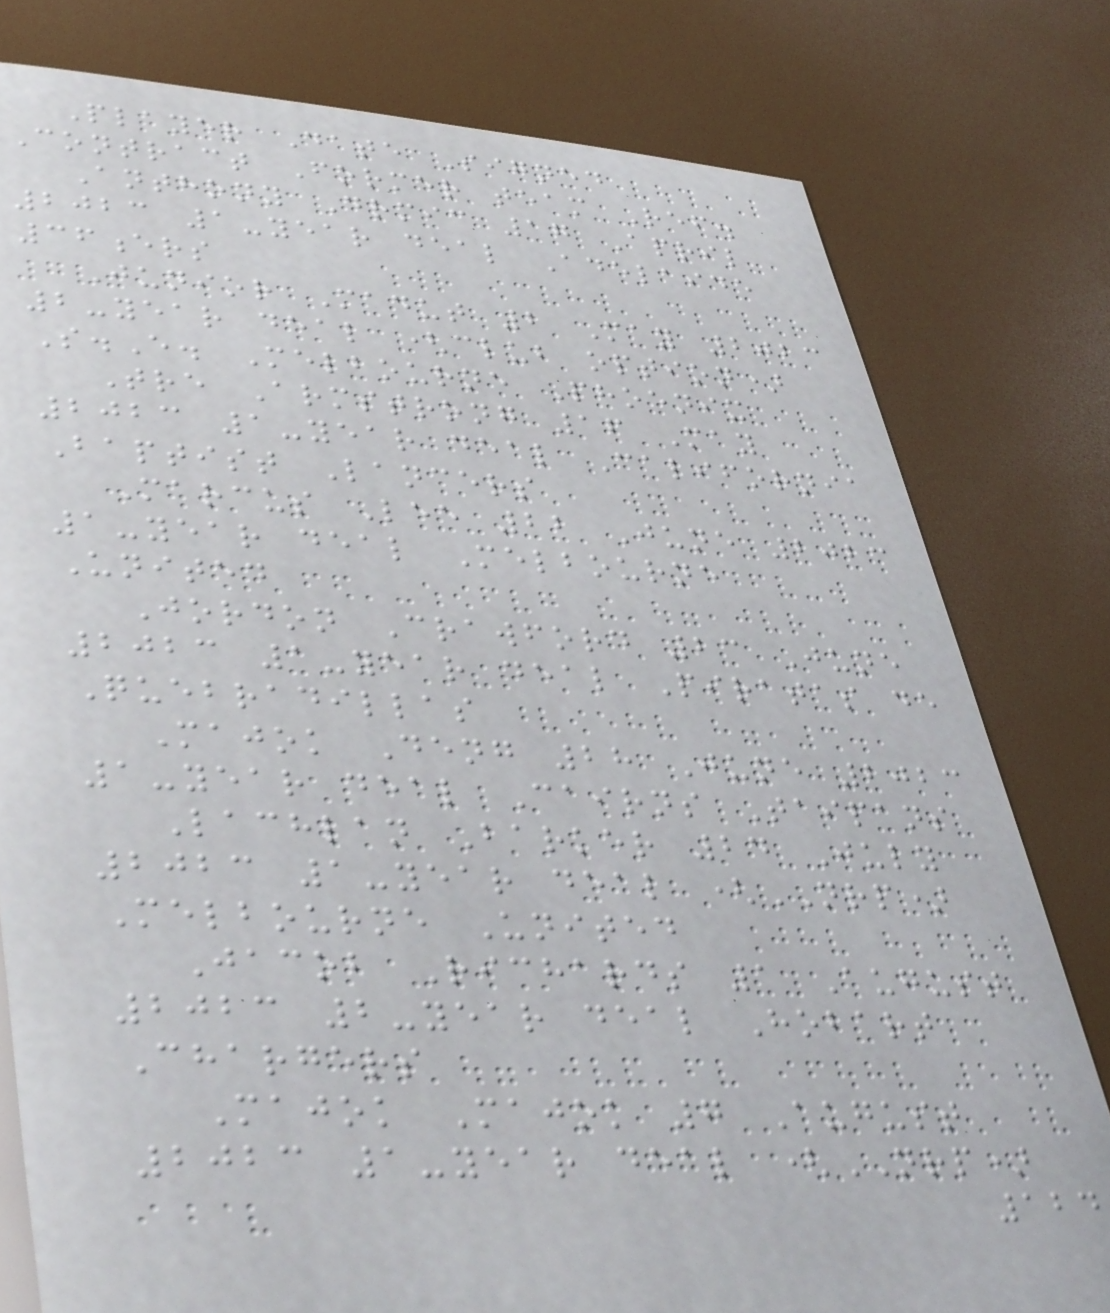Player Date Signed
Contract Former team Ref.
Anthony Drmic 17 April
2023 1-year deal Adelaide
36ers
Junior Madut 2 May 2023
2-year deal (club option)
S.E. Melbourne Phoenix
Tre Armstrong 16 May
2023 1-year deal California
Baptist Lancers
Marcus Lee 22 June 2023
1-year deal Melbourne
United
Jordon Crawford 23 June
2023 1-year deal Piratas de
Quebradillas
Majok Deng 28 June 2023
1-year deal Cairns Taipans
Lachlan Barker 24 July
2023 1-year deal (NRP)
Melbourne United
Jacob Richards 1 August
2023 2-year deal Hobart
Chargers
Majok Majok 7 August
2023 1-year deal (NRP)
124
